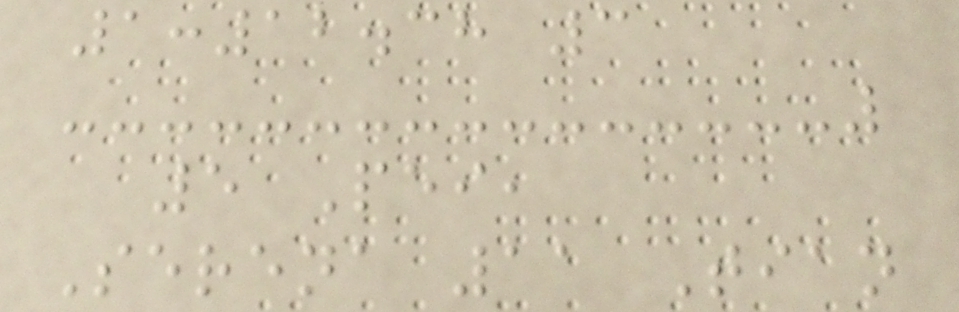1:12.38 3
5 Pei,
Serena 11 Tian
